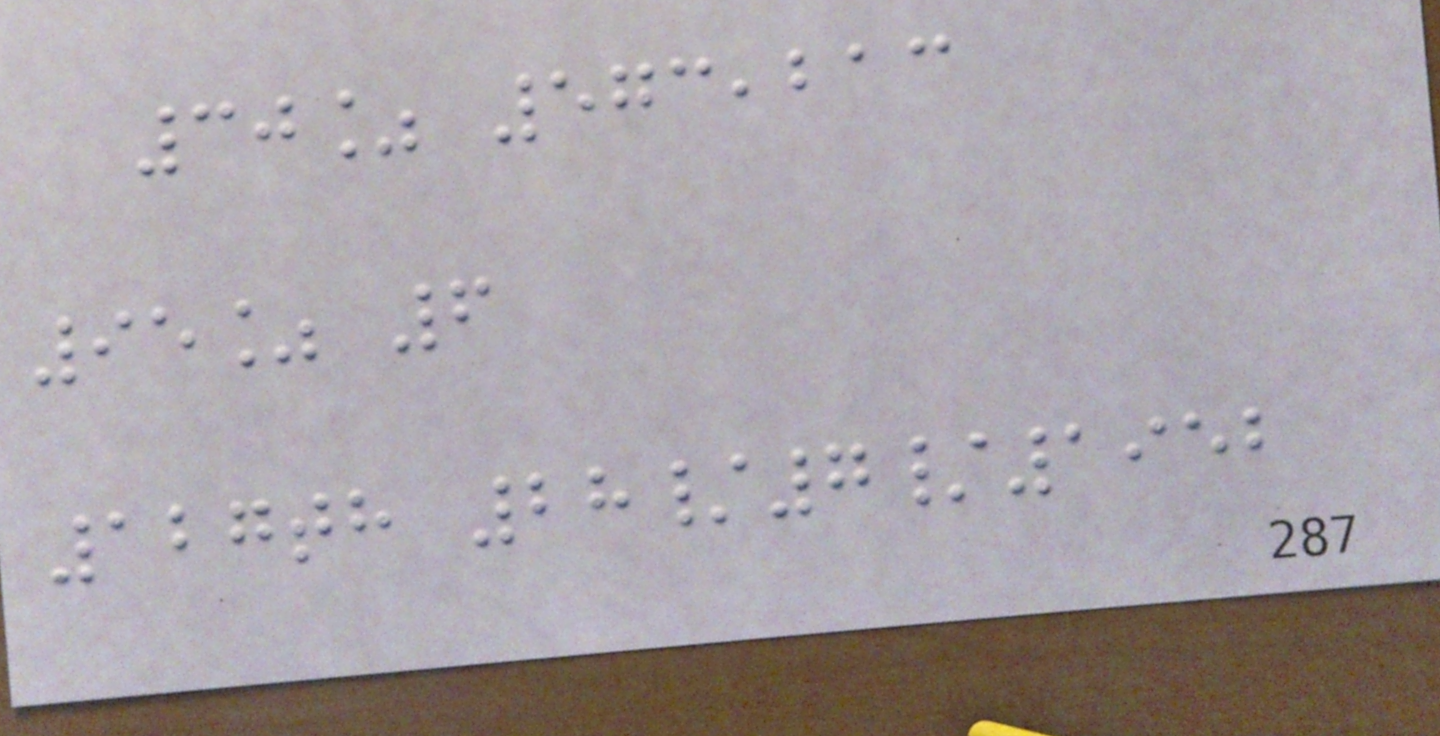30% 573,213
95% 6
127th 28/7/1952
